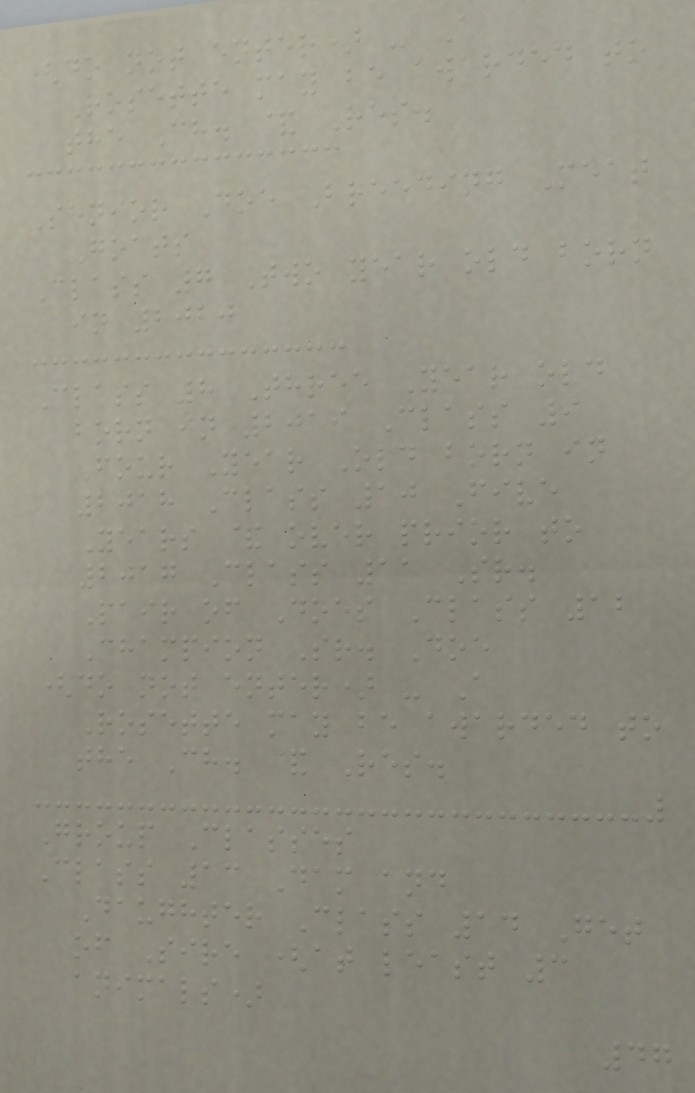(do not enter) - A
Rosette may be awarded to
the Ch. & Res.
Senior Doe Breeding Meat
Goats
Class 7 Two year old born
in 2020
Class 8 Three Year old
born in 2019 Class 9
Four Year Old born in
2018 Class 10 Five
Years & over prior to
2017 Class 11 Sr.
Pair of Does Class 12
Champion Sr. Doe
(do not enter) - A
Rosette may be awarded to
the Ch. & Res.
Group Classes
Class 13 Dam and
Daughter Class 14 Get
of Sire (at least 3
animals)
47
